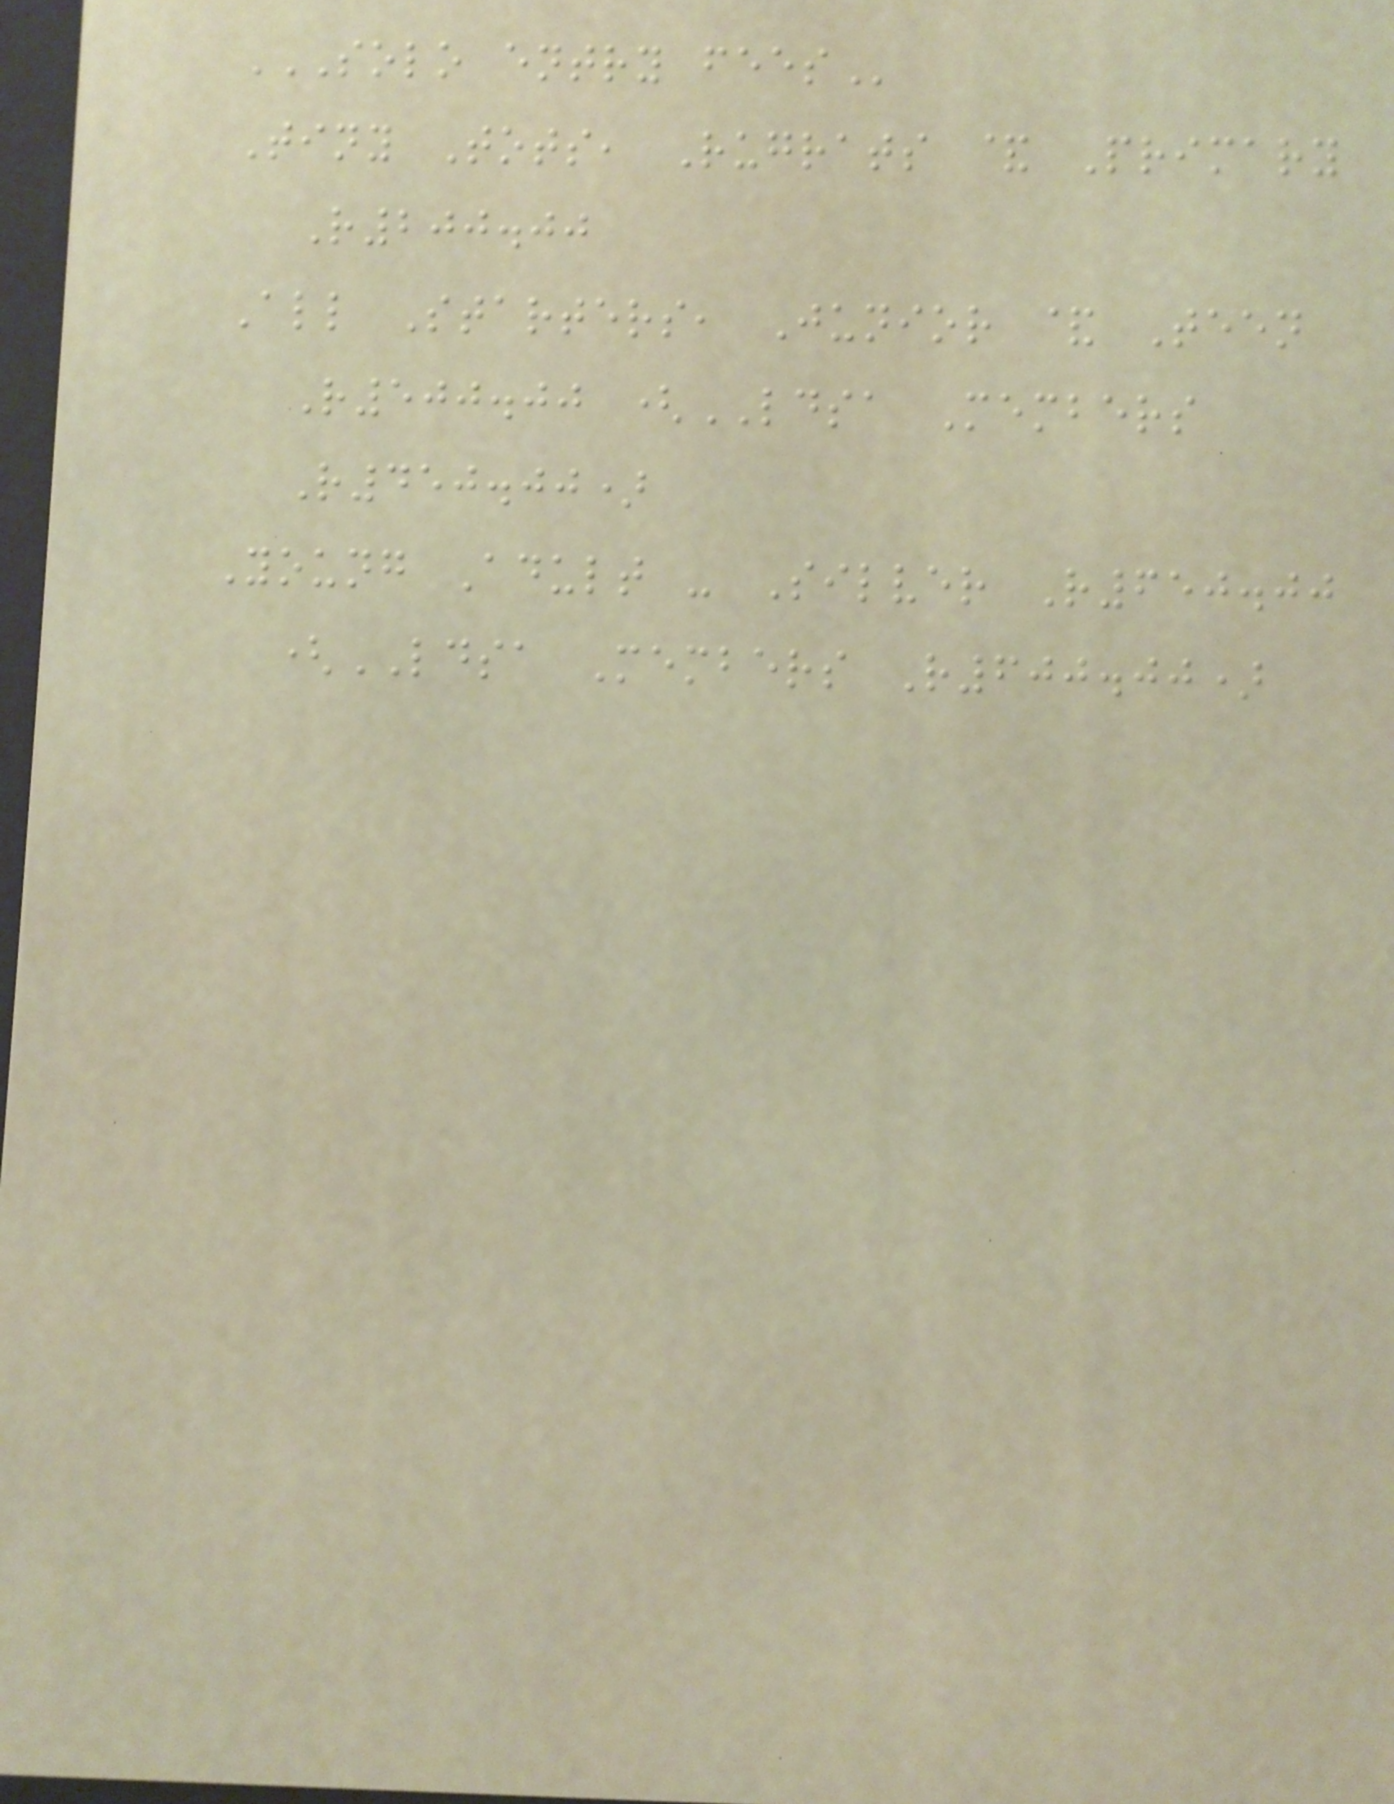SOLO ENTRY FEES
Tiny Tots, Rugrats & Primary
R200.00
All Starters, Junior & Teen
R500.00 (LDSA Members
R450.00)
Young Adult - Silver R650.00
(LDSA Members R600.00)
